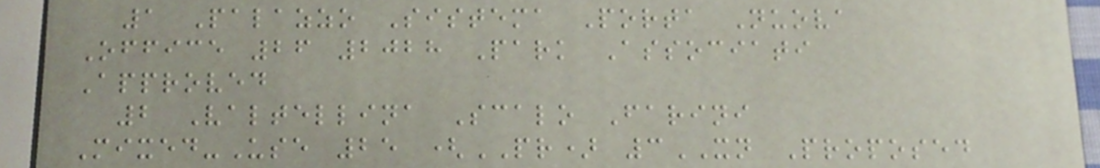1 Palazzo Sistema Porta Nuova
Office 26 2028 Park Associati
Approved
2 Valtellina Scalo Farini
Mixed-Use 25 (PR) 3XN Proposed
